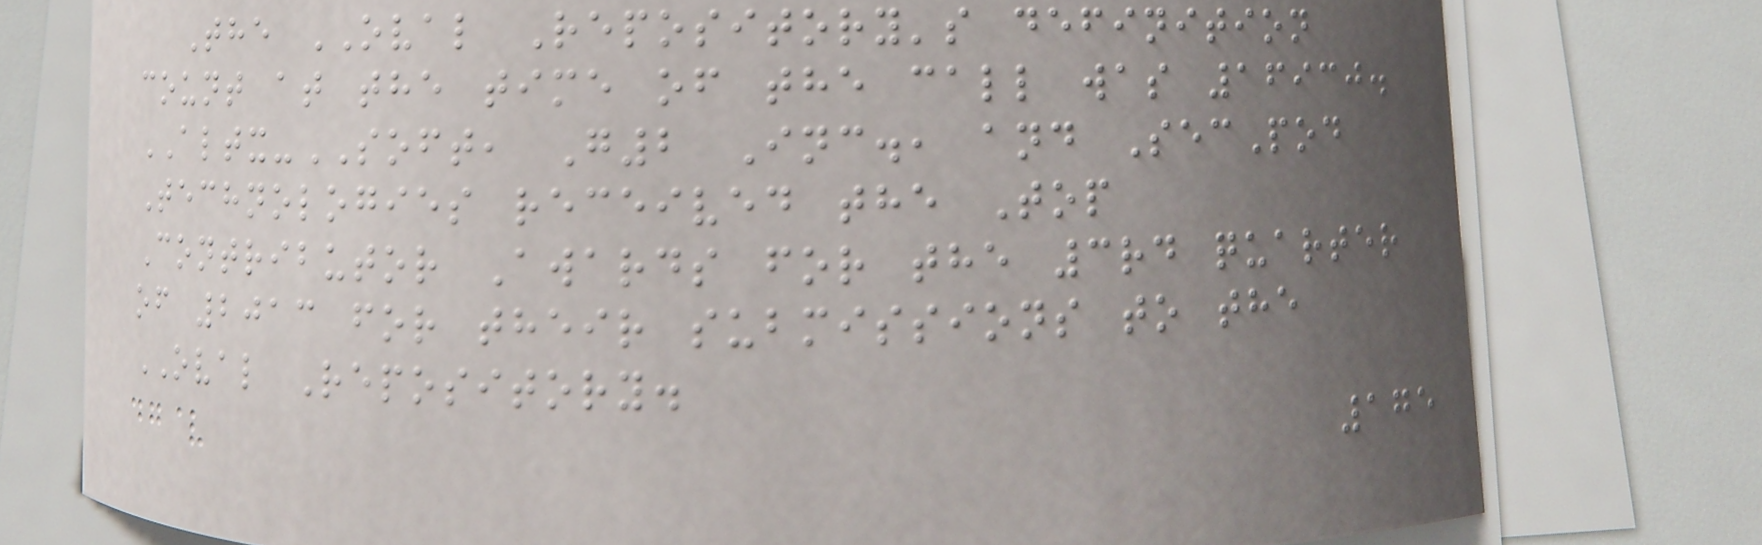The OVAL Repository's definition
count at the time of the call was 16930.
ALTX-SOFT, G2 Inc., and SecPod
Technologies received the Top
Contributor Awards for the 3rd quarter
of 2013 for their submissions to the
OVAL Repository.
175
